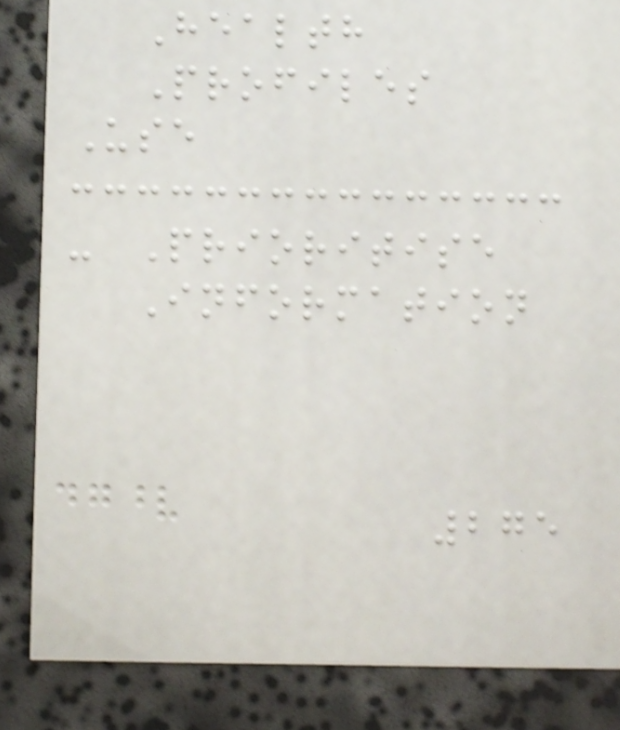Health
Profiles
Use
- Prioritise
Information
275
